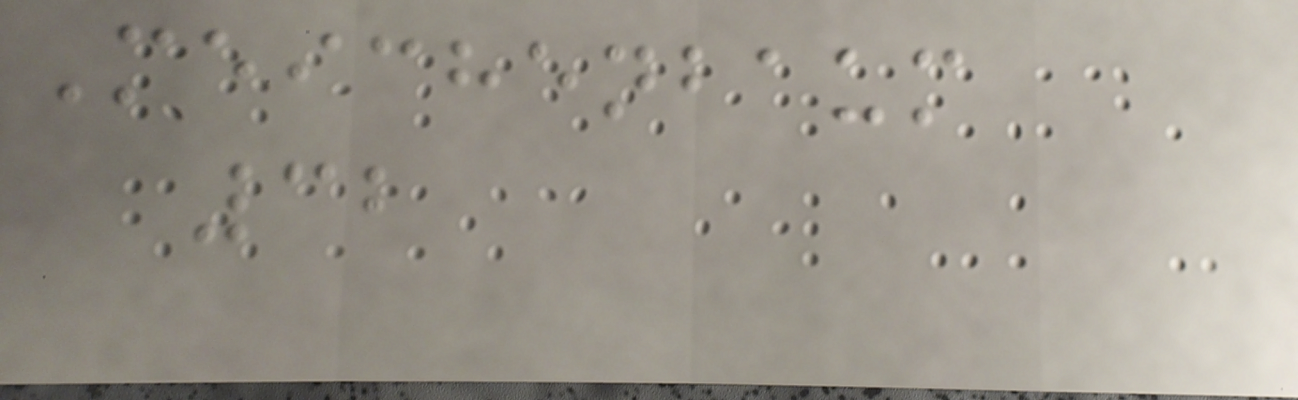Meichenbaum
32
